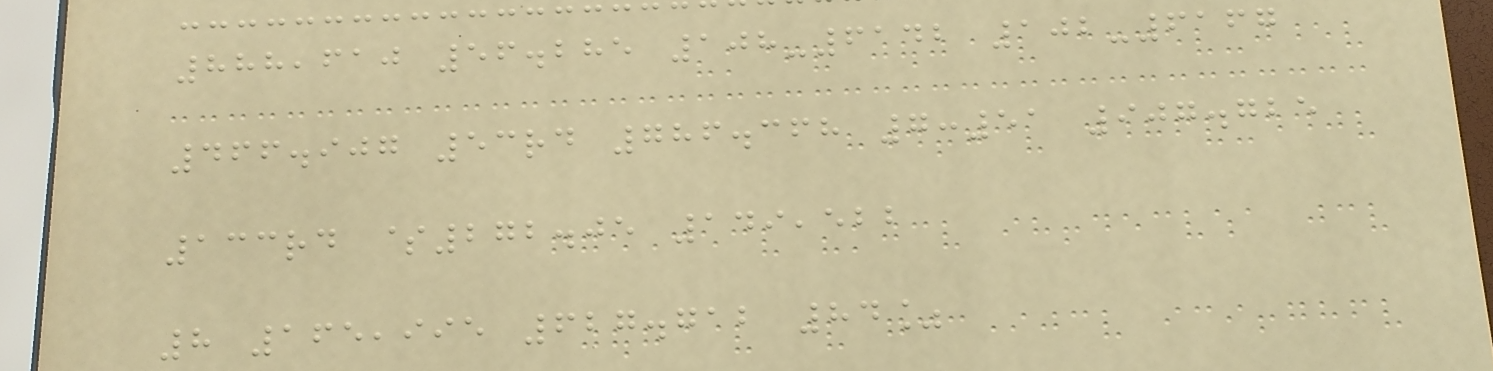888,610 56.285 108-6142 102-6167
466.907 53rd 786.368 7:51 907.725
133rd $272.05 149,522
8 165,995 627.712 84%
